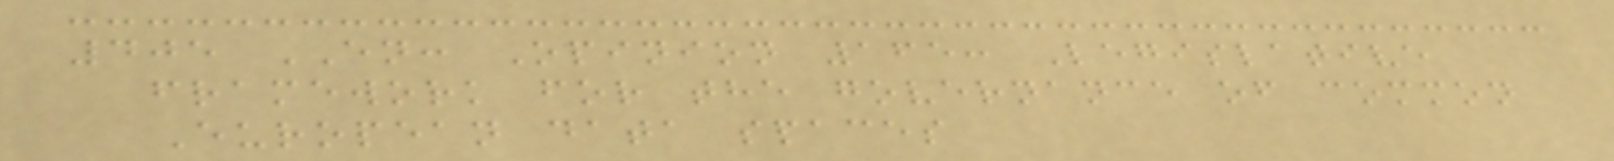405 EN: Opinion 165: Legislative
framework for the governance of common
European data spaces
